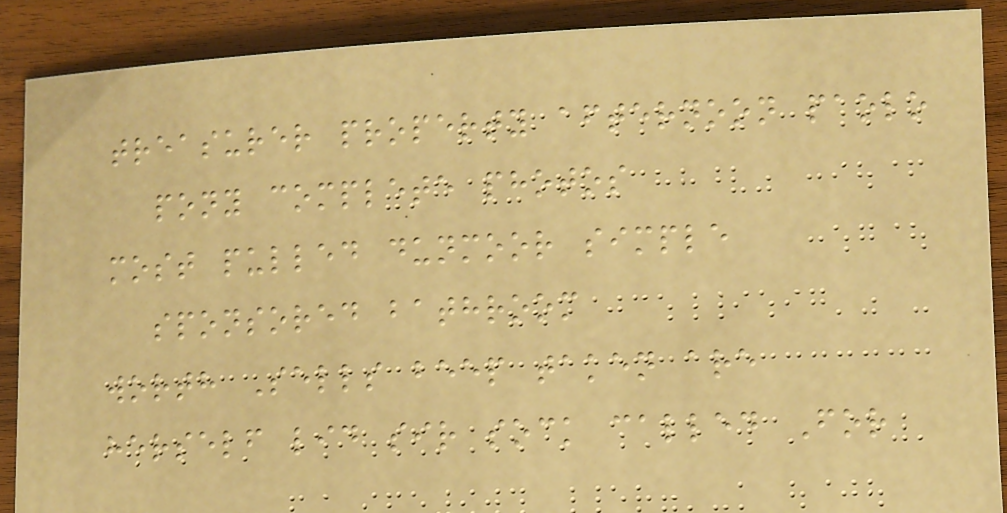treasurer property afternoon paolo
pony complete photos
most pulled dunmoor simple
sponsored bathroom
worth Sells beep taken are
herself lid sir sock called For
